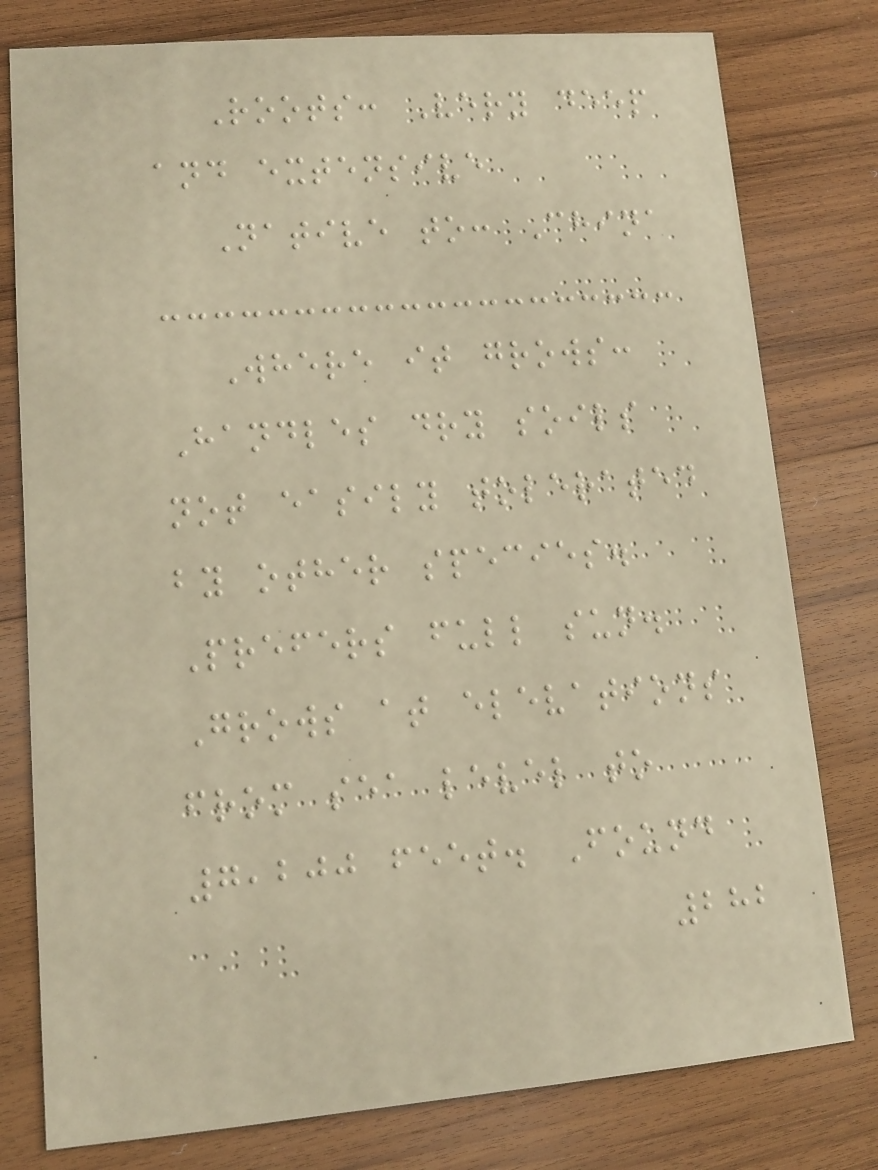Roots: Very deep
and extensive
Native to: China
Where it grows:
Handles dry soils
not easily tolerated
by other species.
Prefers full sun.
Grows at elevations
from sea level to
7,200 feet. Found
282
